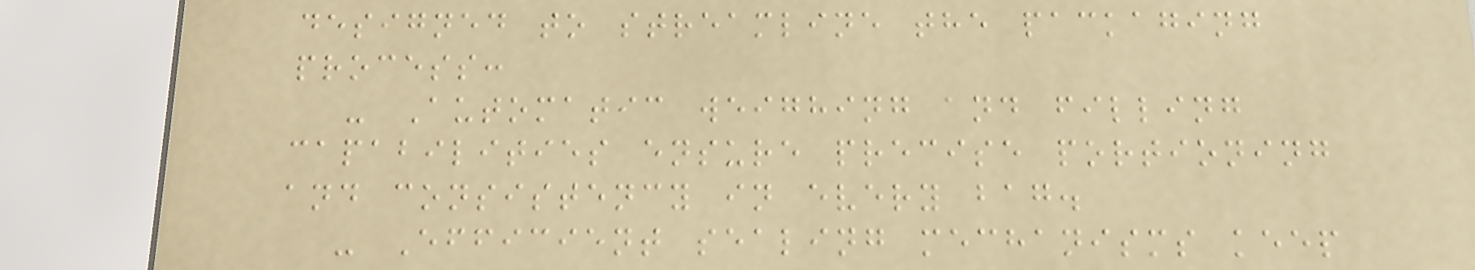designed to streamline the packaging
process:
- Automatic weighing and filling
capabilities ensure precise portioning
and consistency in every bag.
- Efficient sealing mechanisms keep
